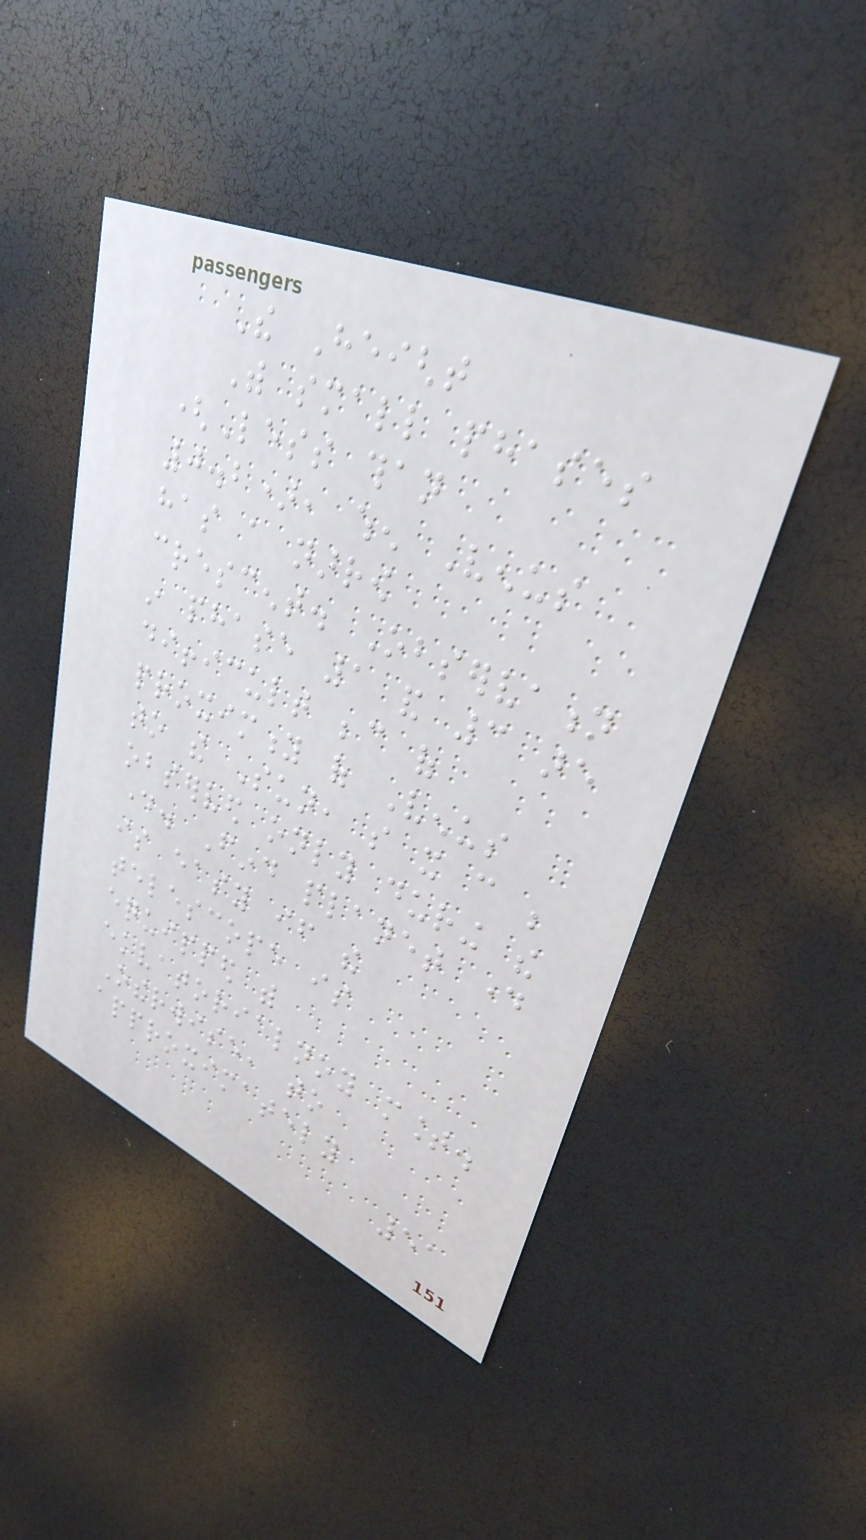The Height
With small phases
(Less than
0.2), when Venus
has a narrow
crescent. Observation
in phase 1 and 3 are
difficult because of
proximity of Venus
to the Sun, so it can be
observed only during the
day. Find planet day
is easy if the
telescope is
equipped with
ekvatorialnoy mount.
Otherwise, to
approximately
51
